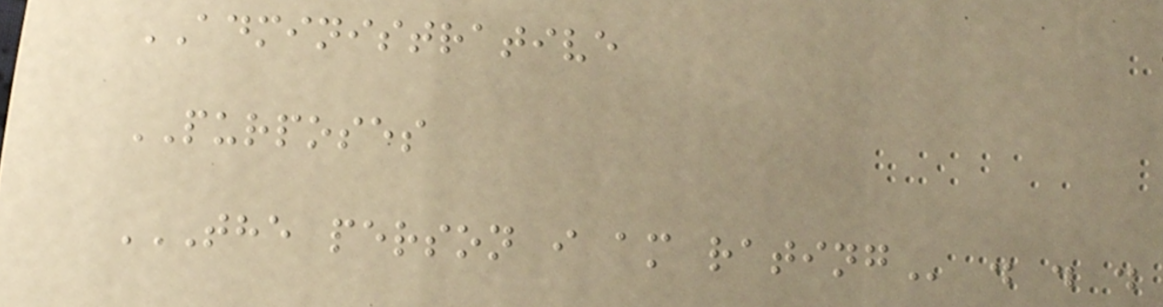ADMINISTRATIVE
PURPOSES
THE PERSON I AM RATING . . .
